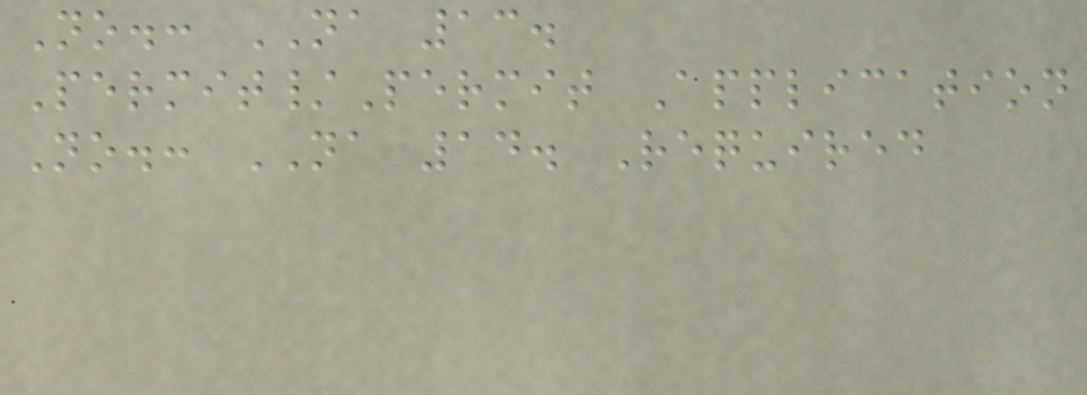No.: NA 13.
Permit/Permit Application
No.: NA 14. Required
